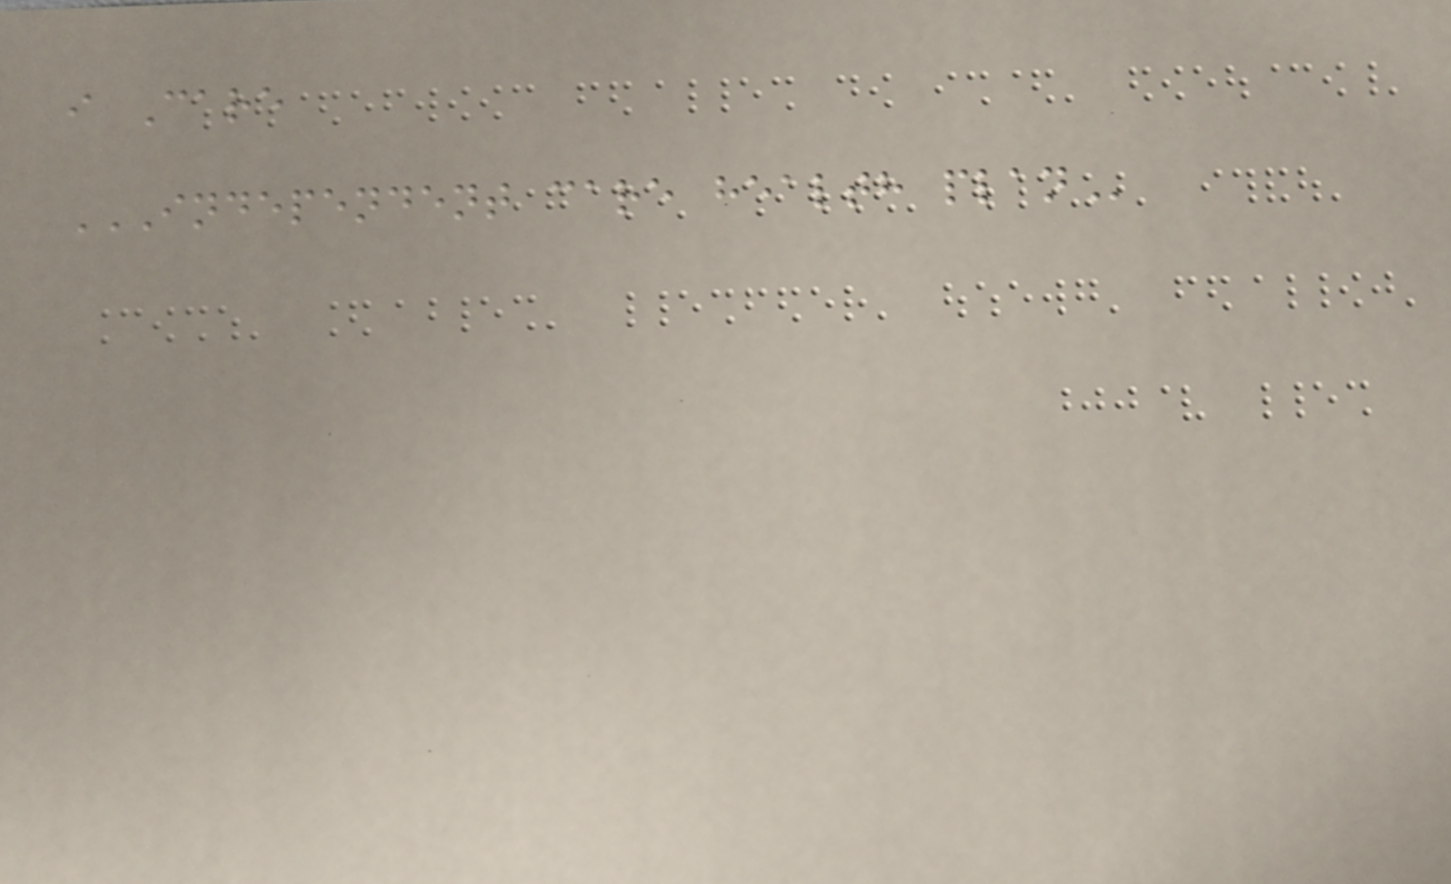i Care
INDEPENDENT CARE HEALTH PLAN
